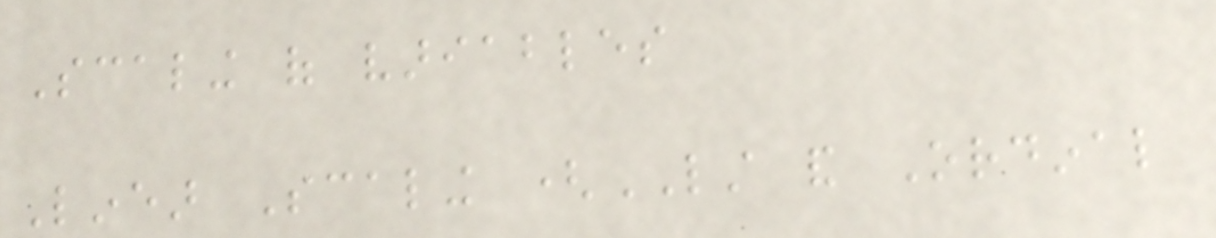Scaling of variables
Linear Scaling (LST and Ordinal
